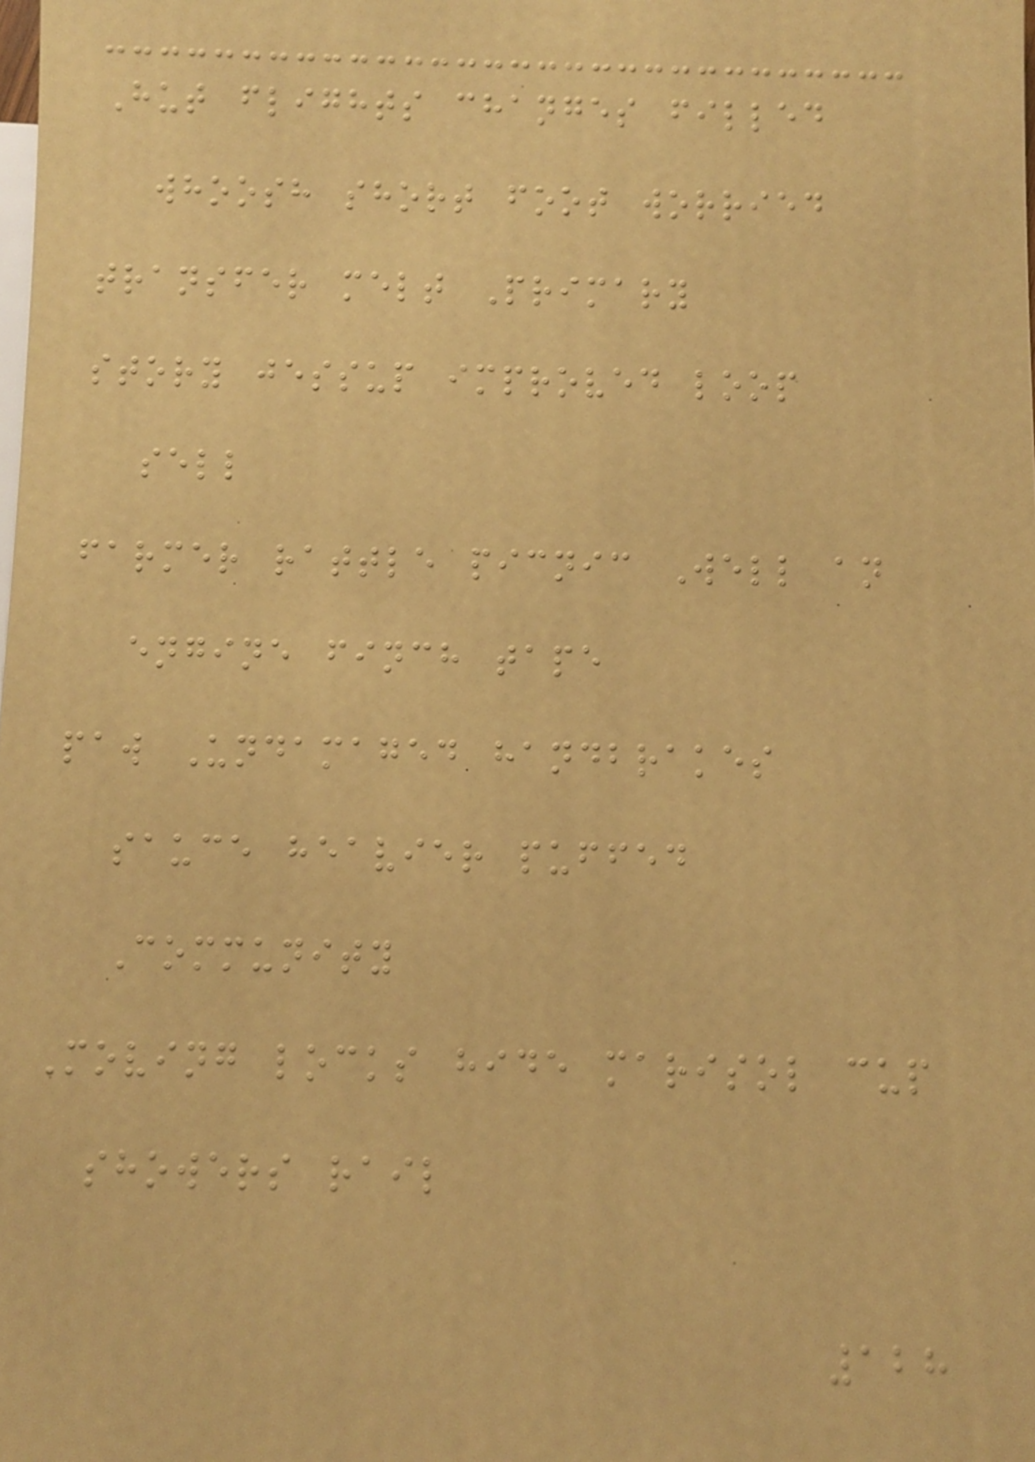Hut flights changes filled
whoosh short foot worried
transfer melt Primary
story jessup improved loop
sell
farmer rattle picnic Well an
engine finch tape
paw Undamaged handbrakes
sauce heavier puffed
Community
Moving locks hide marisol cup
showers rail
128
